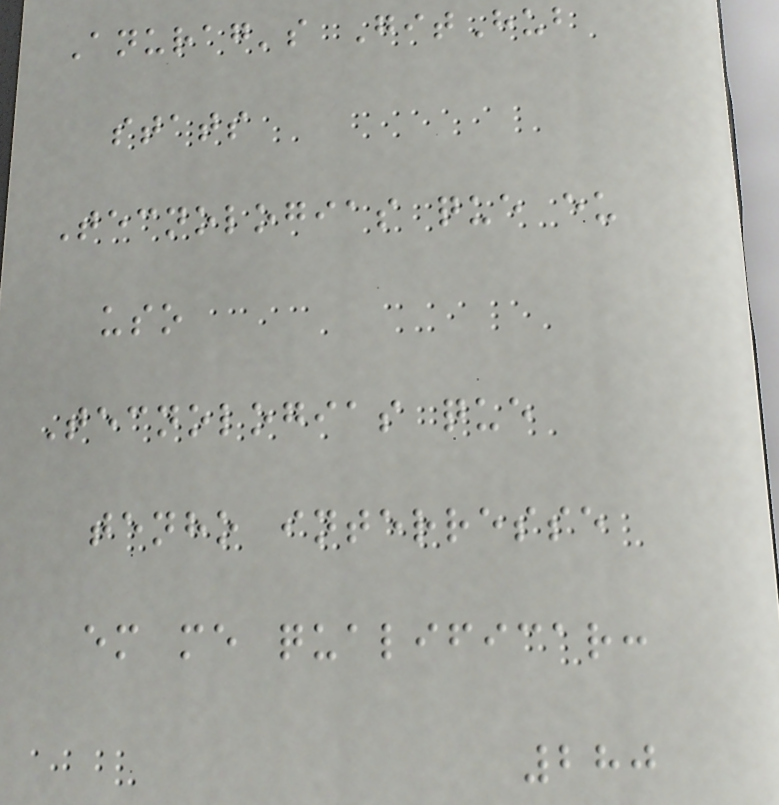Anurag's GitHub
stats
Tecnologias que eu
uso
Tecnologias que
tenho interresse
em me qualificar:
280
